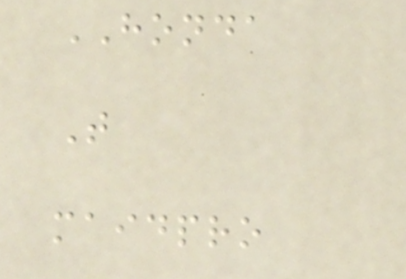HONDA
T
maidpro
